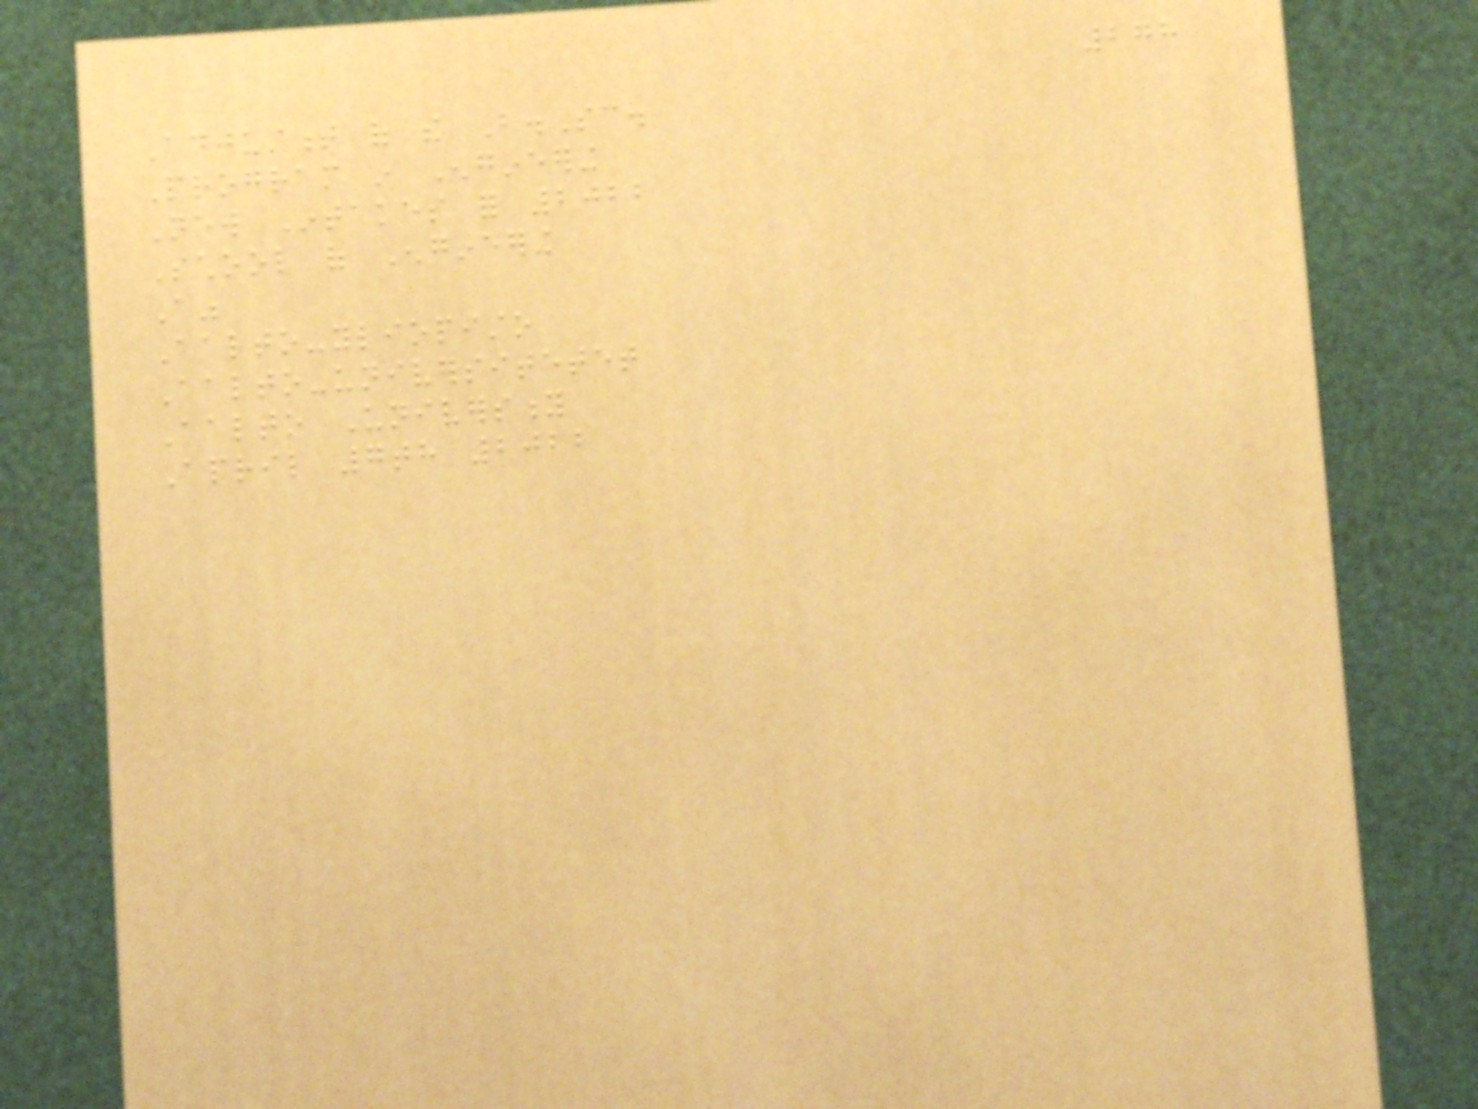278
Adjustment of the B.Sc.
Program in Engineering
New Intakes for 2022
School of Engineering
A"
Aalto-yliopisto
Aalto-universitetet
Aalto University
April 7th 2022
